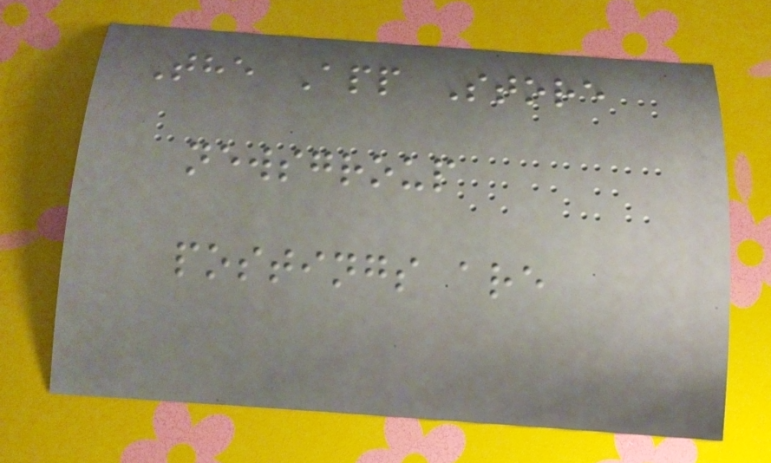The App Store
newsgroup
postings are
